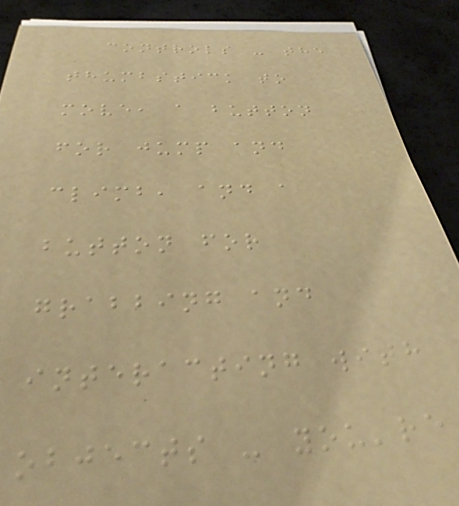controls - the
thumbstick to
move, a button
for jump and
climb, and a
button for
grabbing and
interacting with
objects - you're
